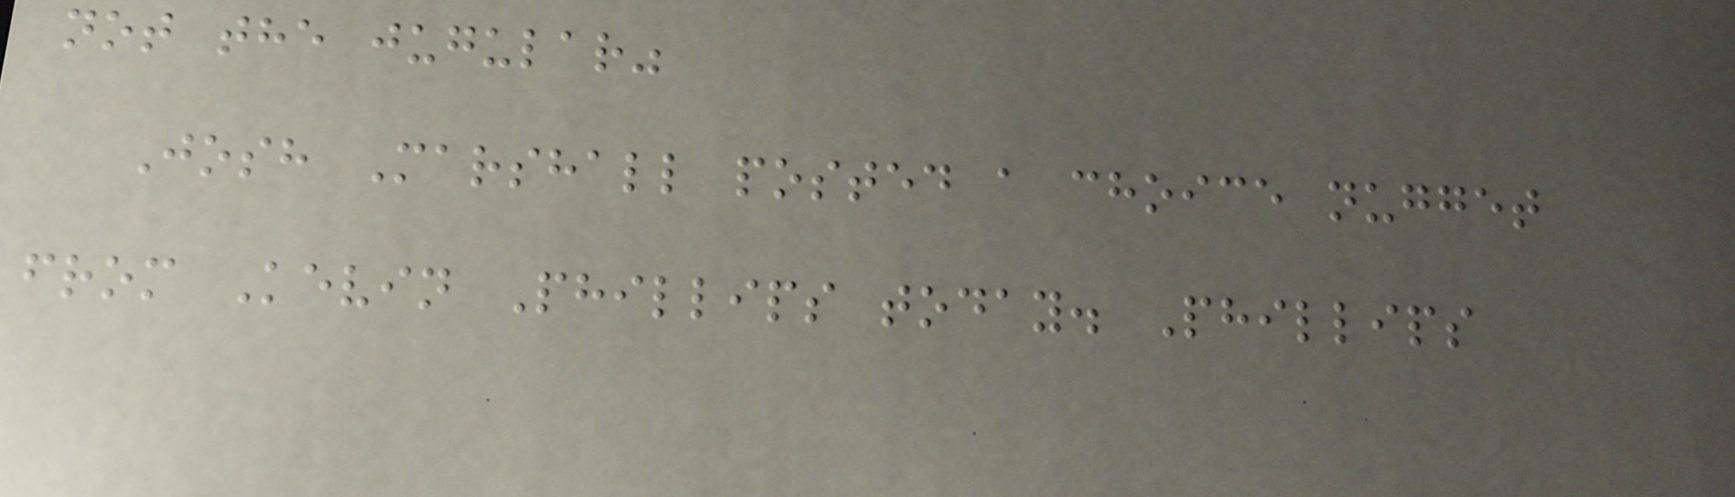not the jugular"
Josh Marshall posted a choice nugget
from Kevin Phillips today. Phillips
